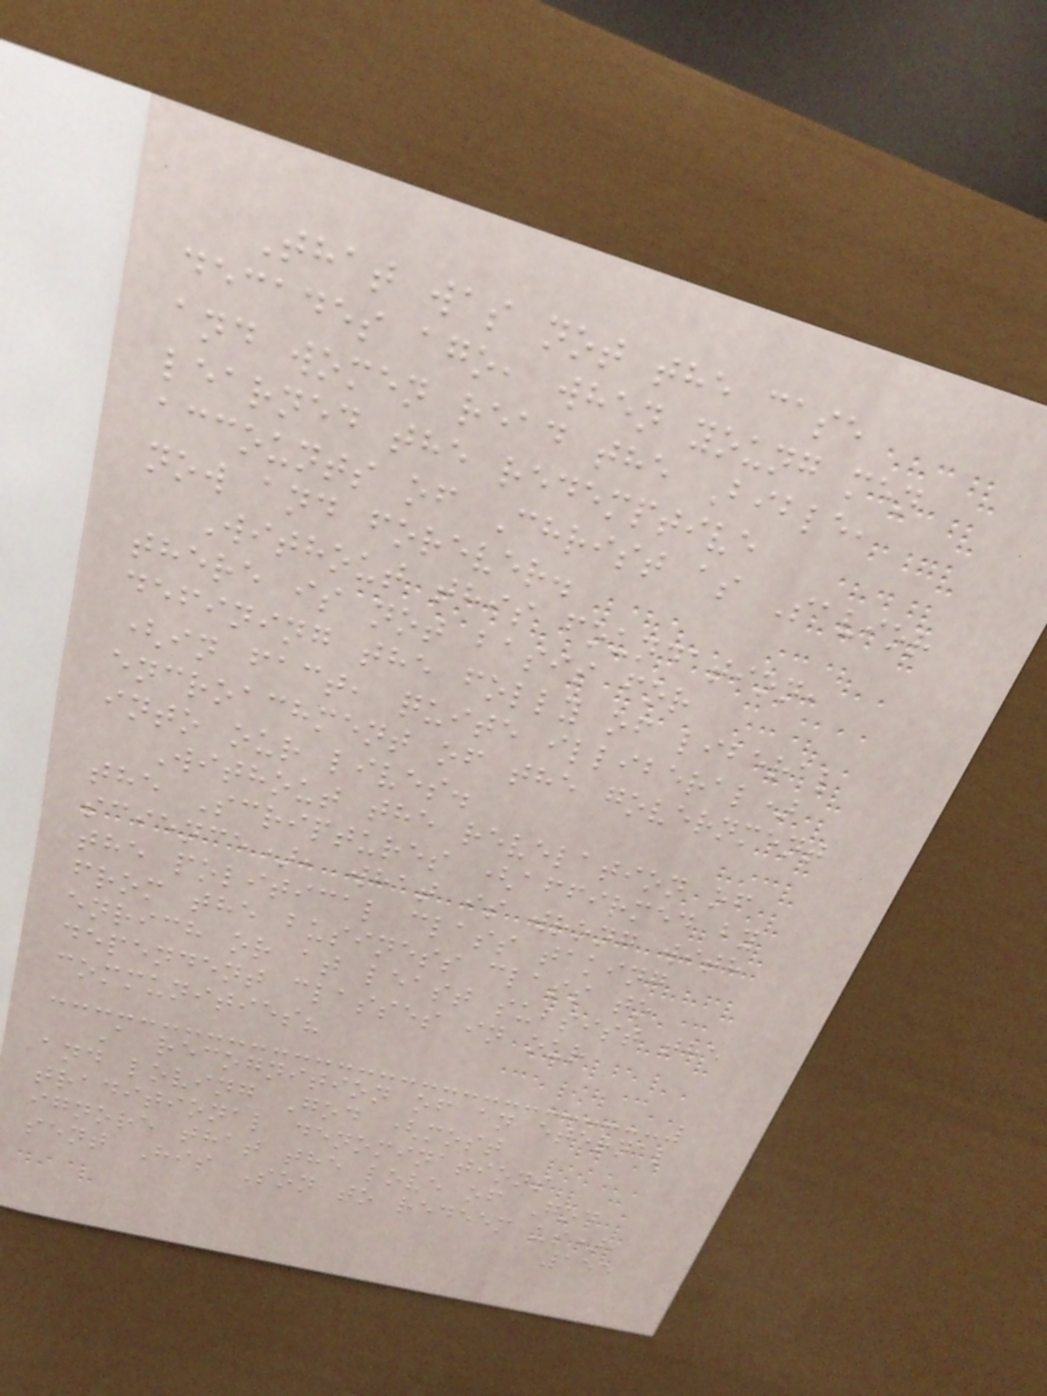That was not the case
decades ago, when young men
and women read the Bible,
learned the redemptive
accounts of Christ as Savior
now and forever.
Without this foundation,
there is not basis for
defining the folly of liberal
(in fact, quite illiberal)
encroachment of the government
into our lives.
Without the revelation of
the Scriptures (affirmed by
science), what is wrong with
the political class taking
from the business class to
enrich or at least subsist the
dependent classes in our
communities?
A recognition of an eternal
and loving God (most
traditional denominations
ignore that the love of God
sent His Son to redeem us),
155
